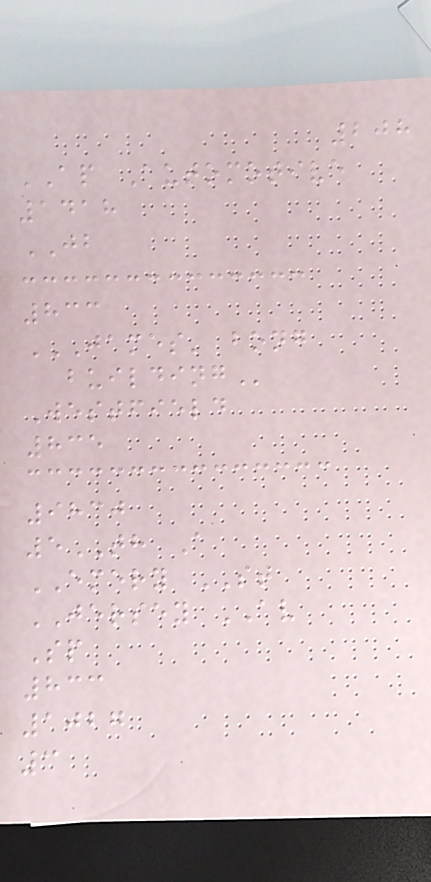208
AP Automotive
1418
JB
833
JAMES' BONG
BUILDING
Westfield
835
9830
5TH A
EMERY ST
JERSEY AV
Sp
833
1027
3
